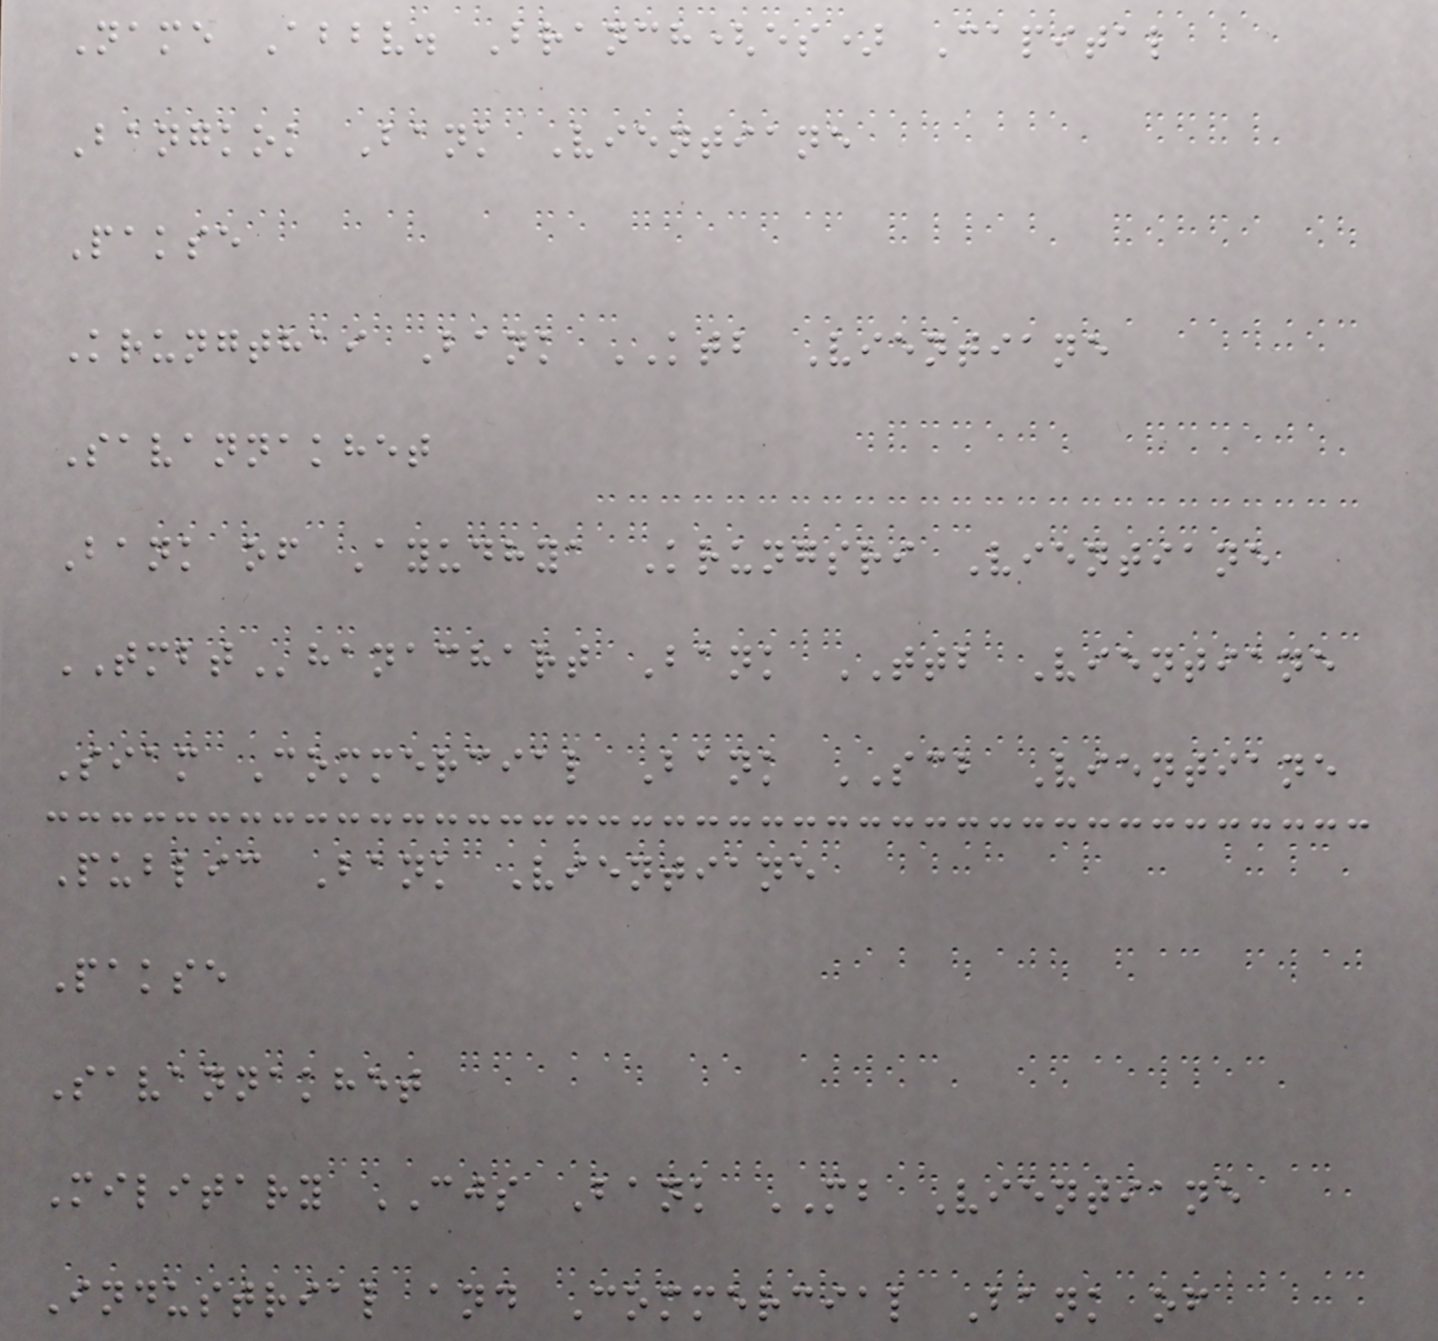Name Abbv. Branch(es) Capital
Bangkok Bank Vientiane
Pakse
Krungthai Bank KTB Vientiane
Savannakhet
Bank of Ayudhya Krungsri Vientiane
TMBThanachart Bank TTB Vientiane
Siam Commercial Bank SCB Vientiane
Public Bank Vientiane
Pakse
Savannakhet
Military CJS Bank MB Vientiane
Industrial and Commercial Bank of
